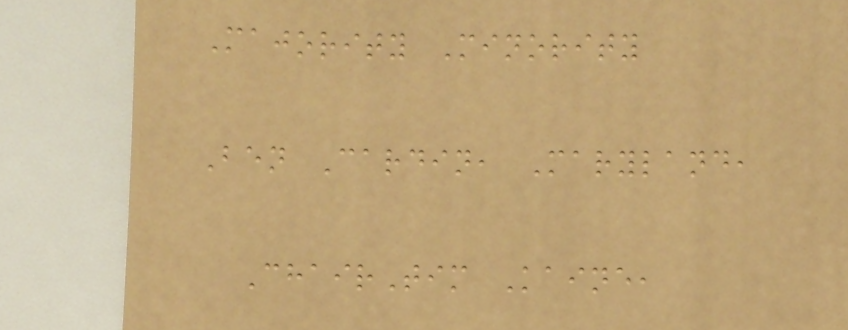Majority Minority
Ben Cardin, Maryland,
ChairTim Kaine,
